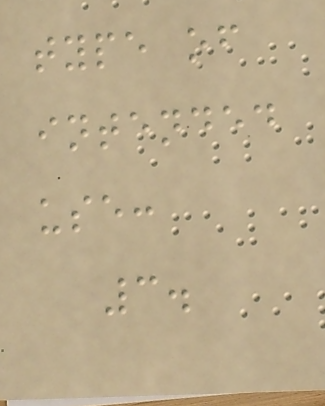type of
intended
use:
3.
